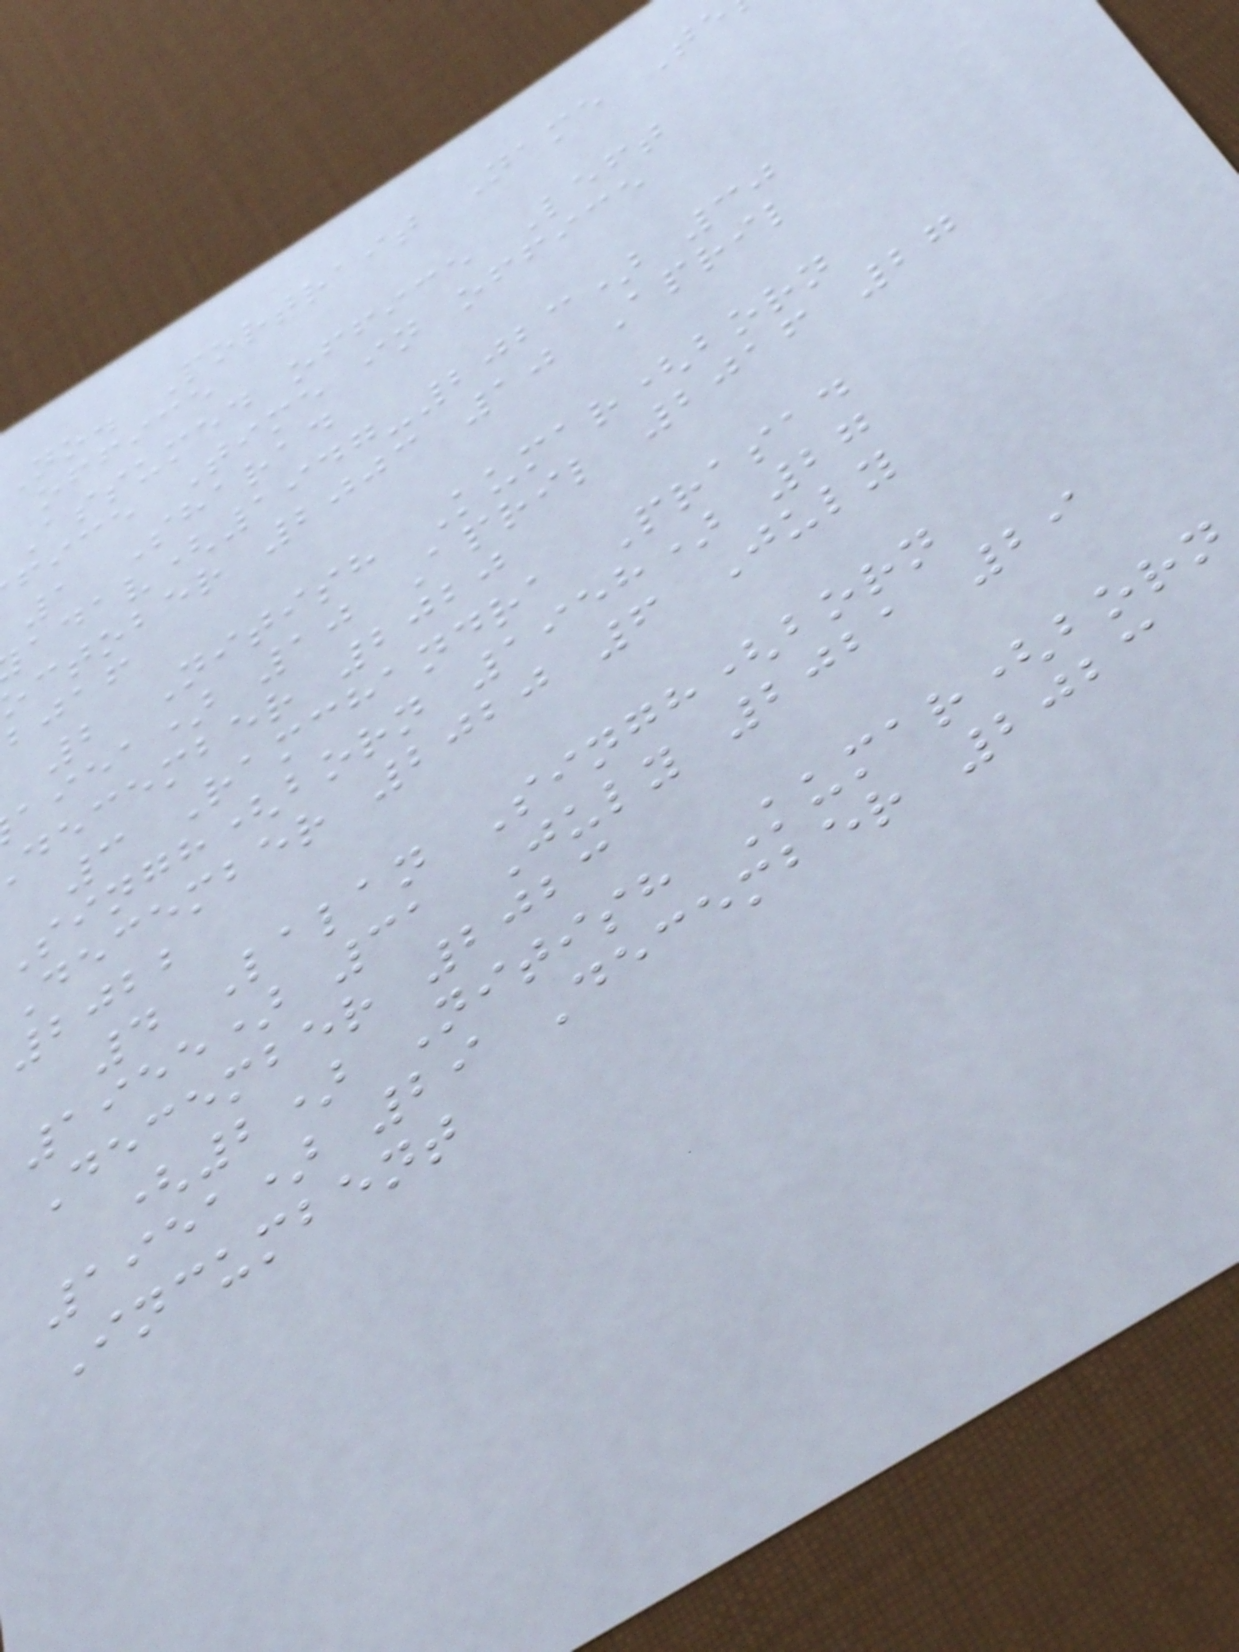No. Portrait Name Te
office
Assumed office Left
fice Time in office
1 Sharad
adav(1947-2023) 30
ctober 2003 10 April
bjaf
2 Nitish Kumar(born
aiea) 10 April 2016 27
december 2020
3 Ramchandra Prasad
singh(born 1958) 27
December 2020 6 July
2022
4 Lalan Singh(born
1955) 31 July 2021 29
December 2023
(2) Nitish Kumar(born
1951) 29 December 2023
Incumbent
